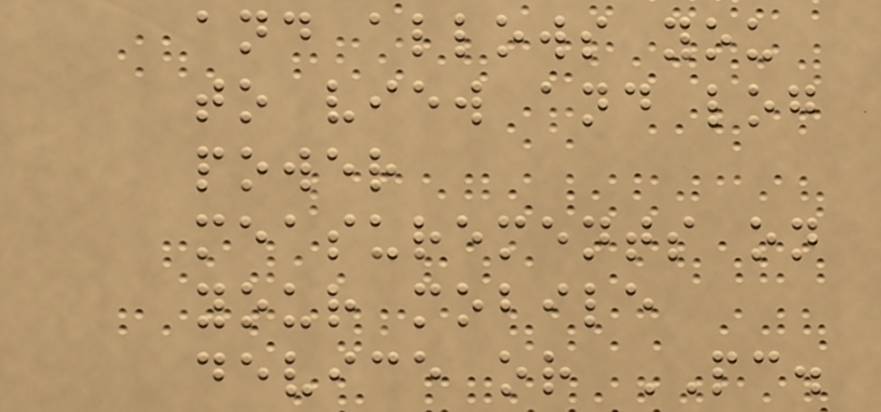and allows you
to view and log
power
measurements on
your mobile
device or PC.
